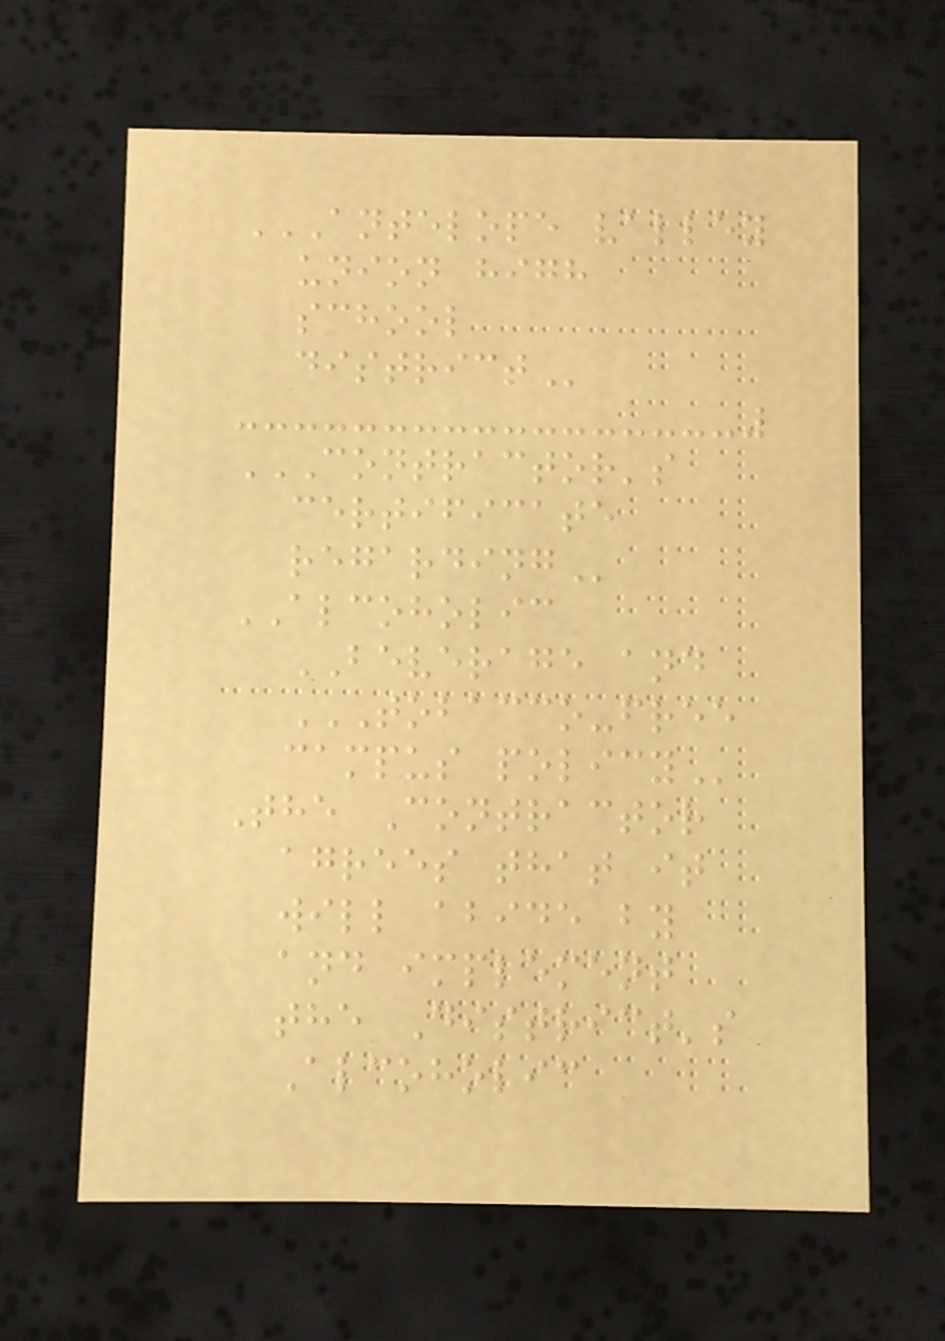ANTELOPE VALLEY
UNION HIGH
SCHOOL
DISTRICT
CONTRACTOR'S
CERTIFICATE
REGARDING
ALCOHOLIC
BEVERAGE and
TOBACCO-FREE
CAMPUS POLICY
The Contractor
agrees that it
will abide by
and implement
the District's
Alcoholic
